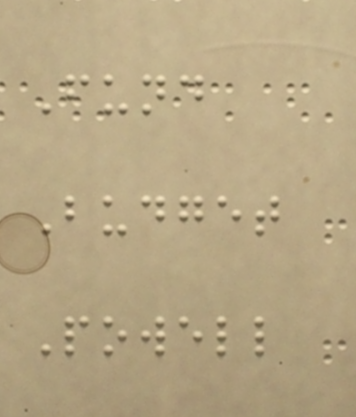Fund
Budget
Powell
